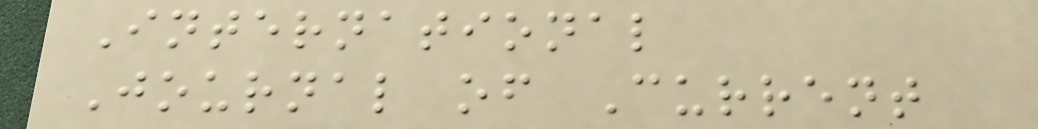International
Journal of Current
